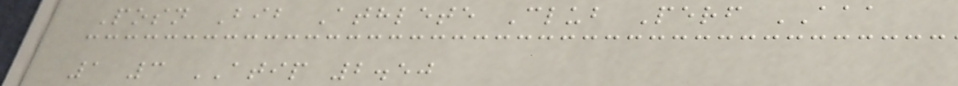Posn Bib Athlete Club Perf AAA
1 3 ATIP 2.50
